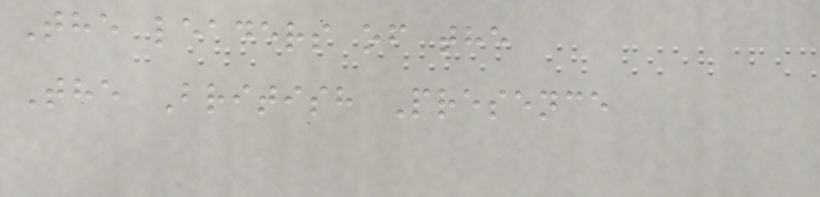The leaders of the
The British Presence
